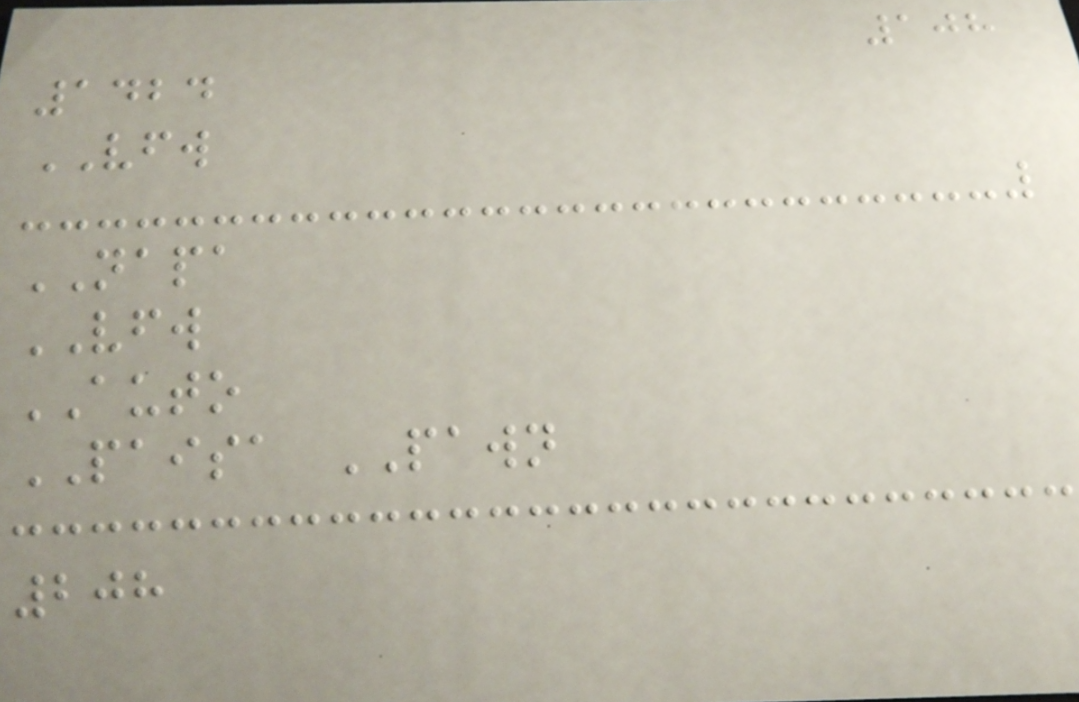108
1424
VFW
NAPA
VFW
AUTO
PAISA PAWN
208
